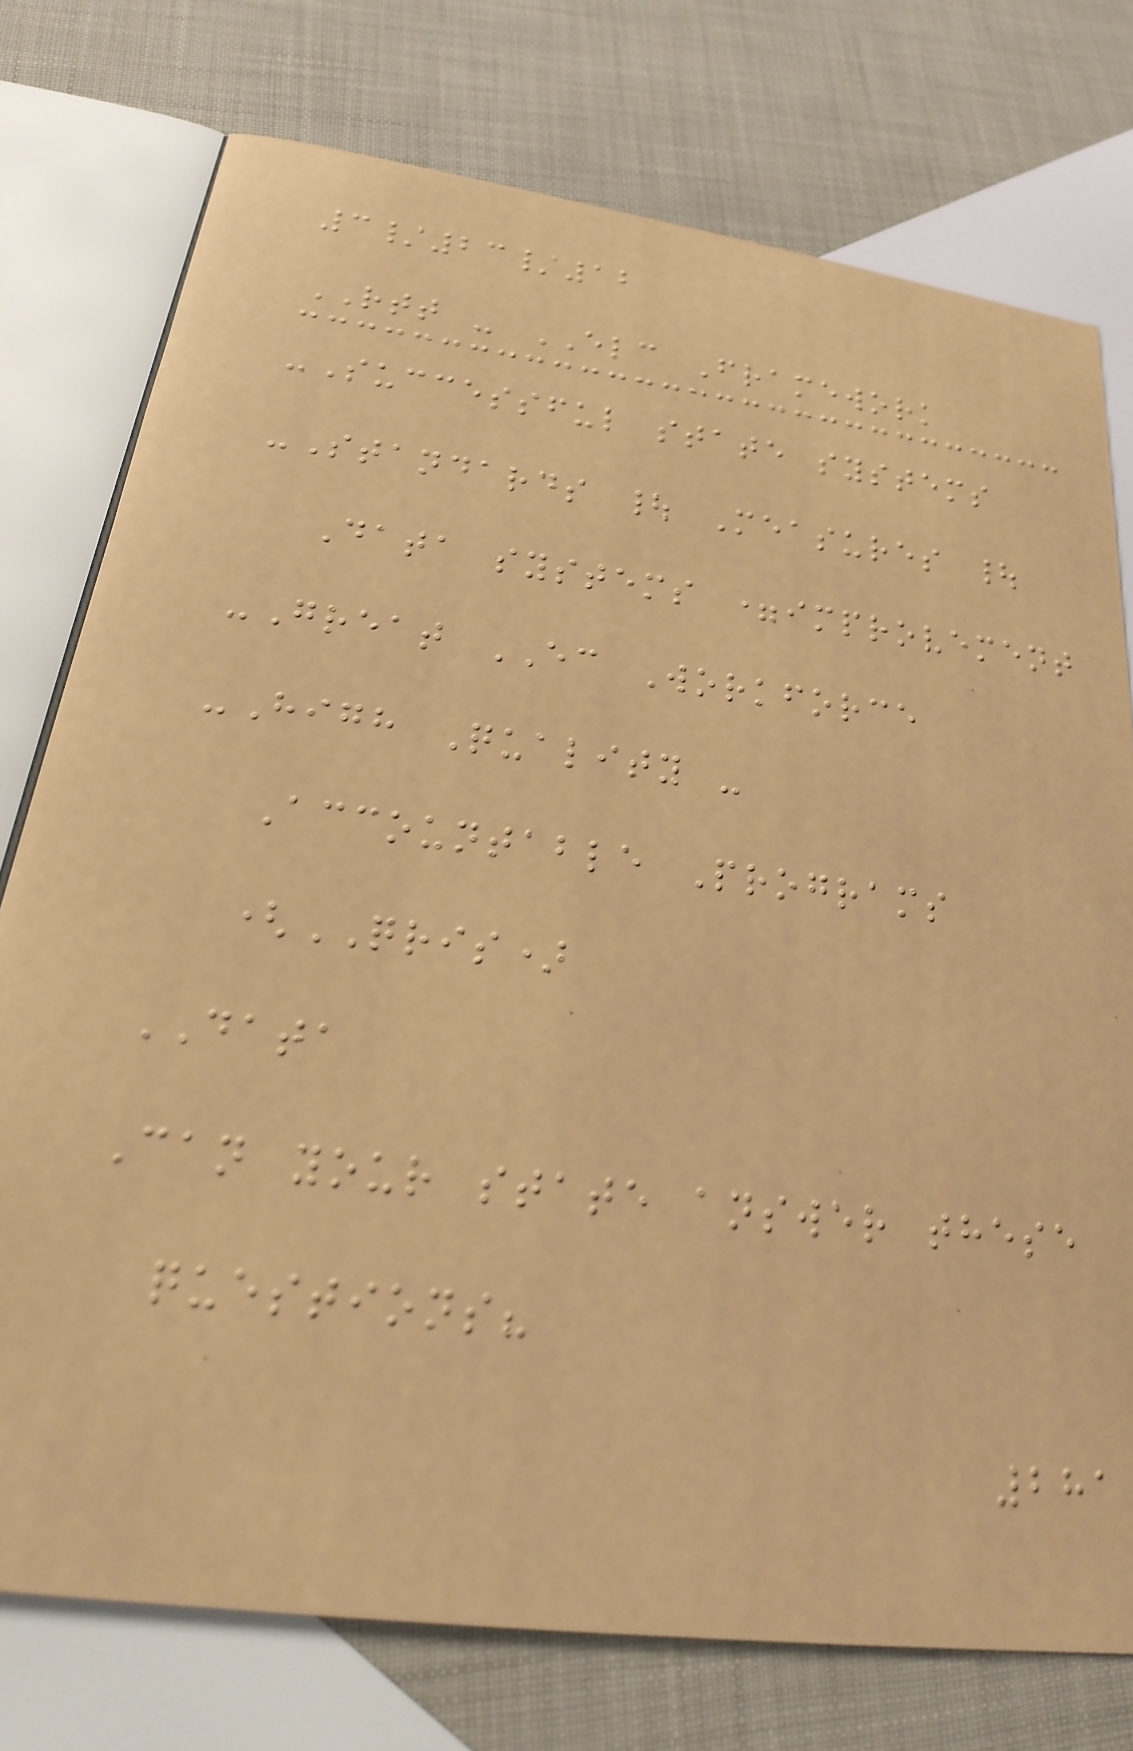3/23/12
RTT - ELC Framework
-Successful state systems
-Standards | Measures |
Data systems =improvement
-Great EC Workforce
-High Quality -
Accountable Programs
(QRIS)
DATA
Can your state answer these
questions?
281
